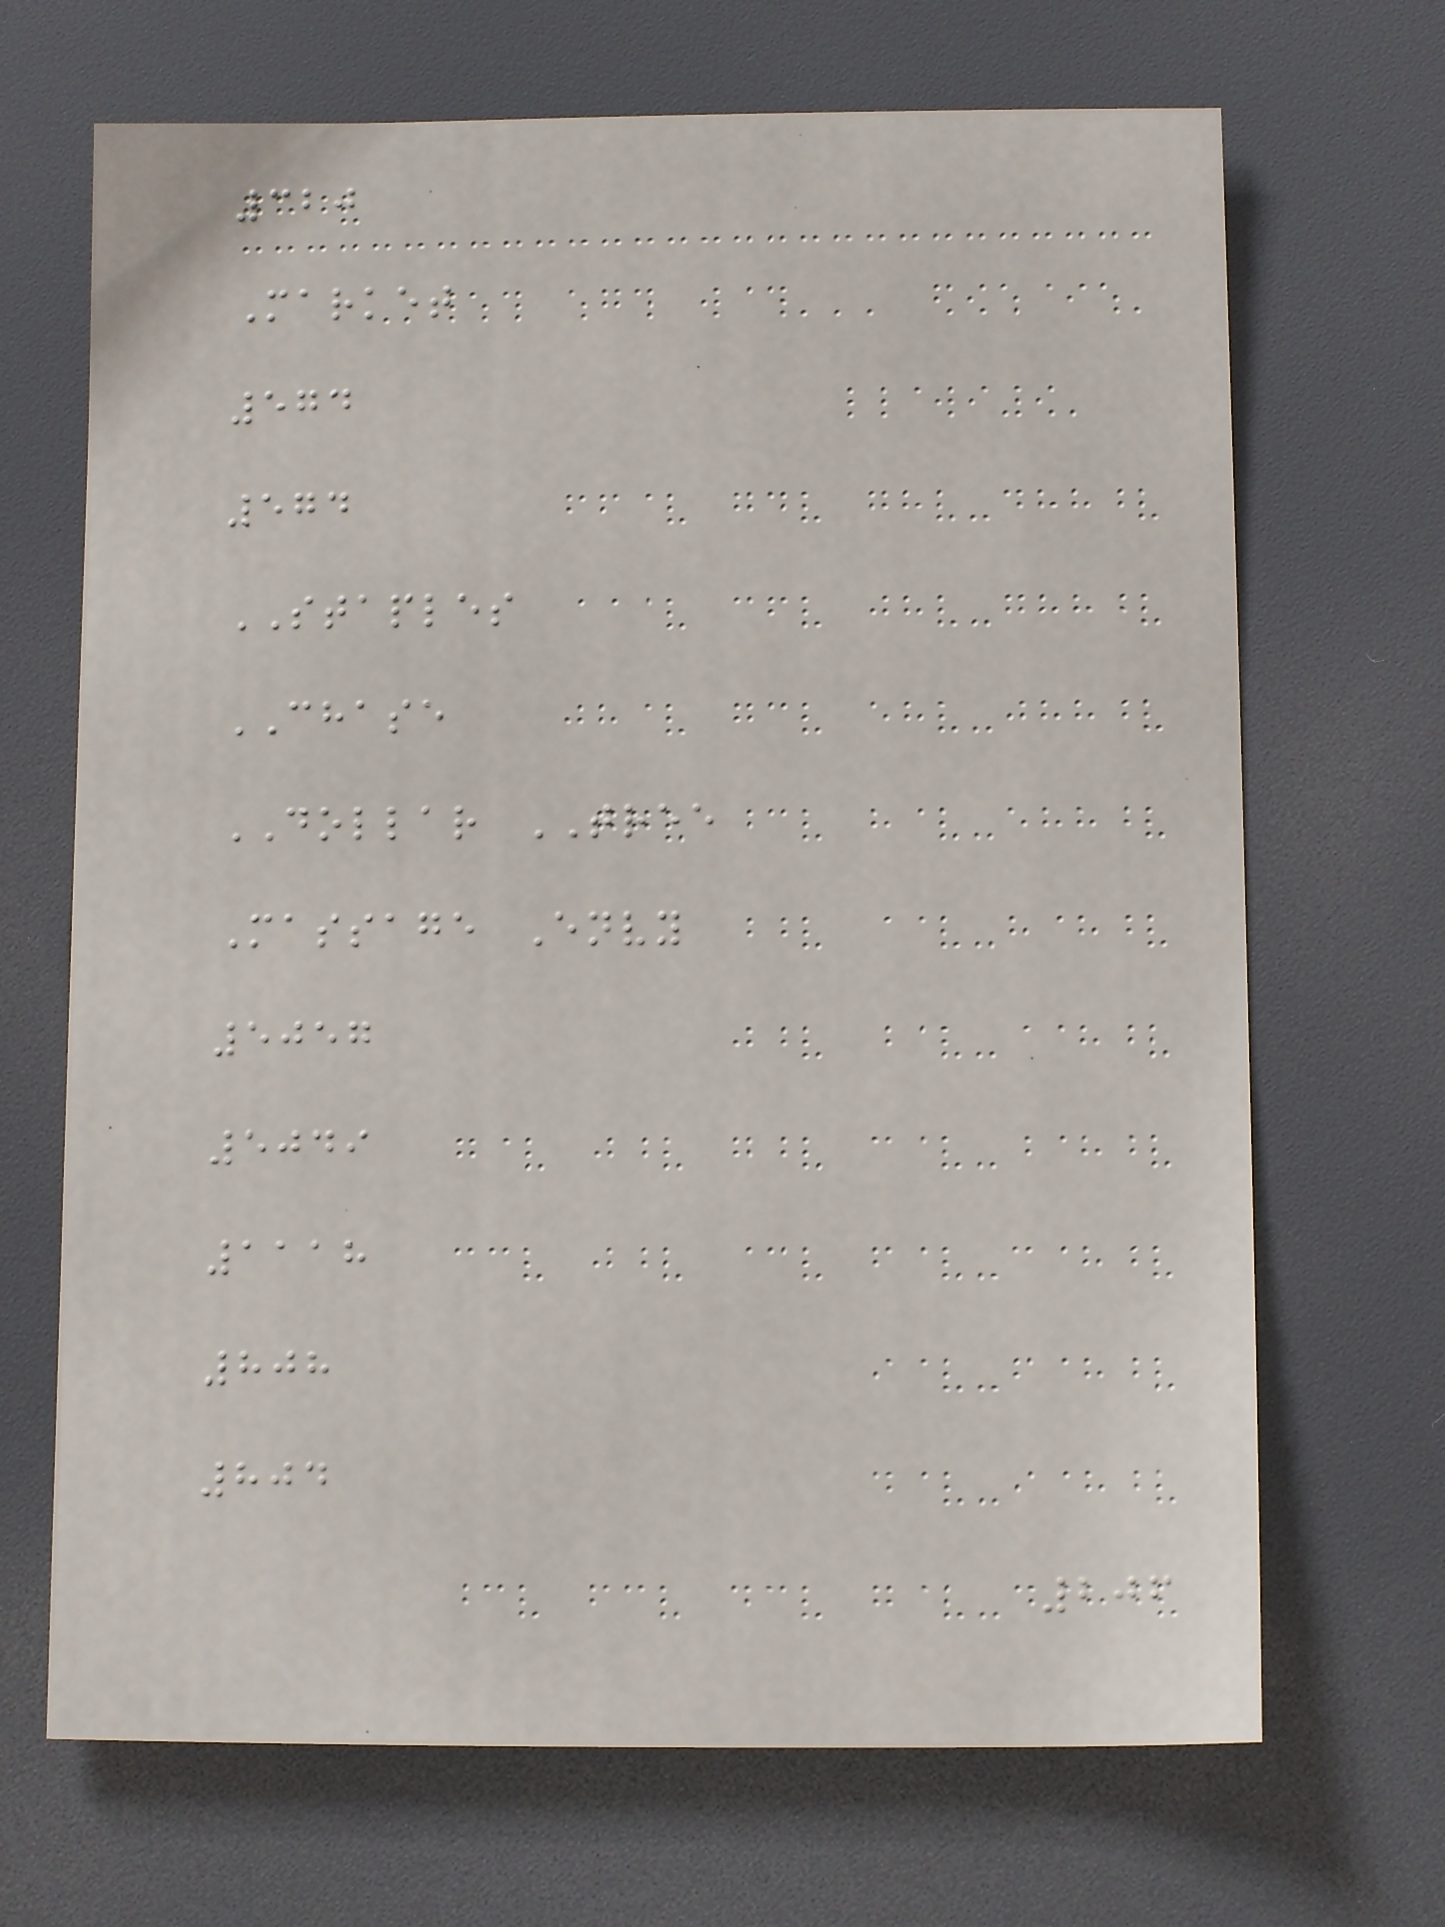320
Market
574
574
STAPLES
CHASE
DOLLAR TREE
Massage Envy
5057
5049
1118
808
804
206
